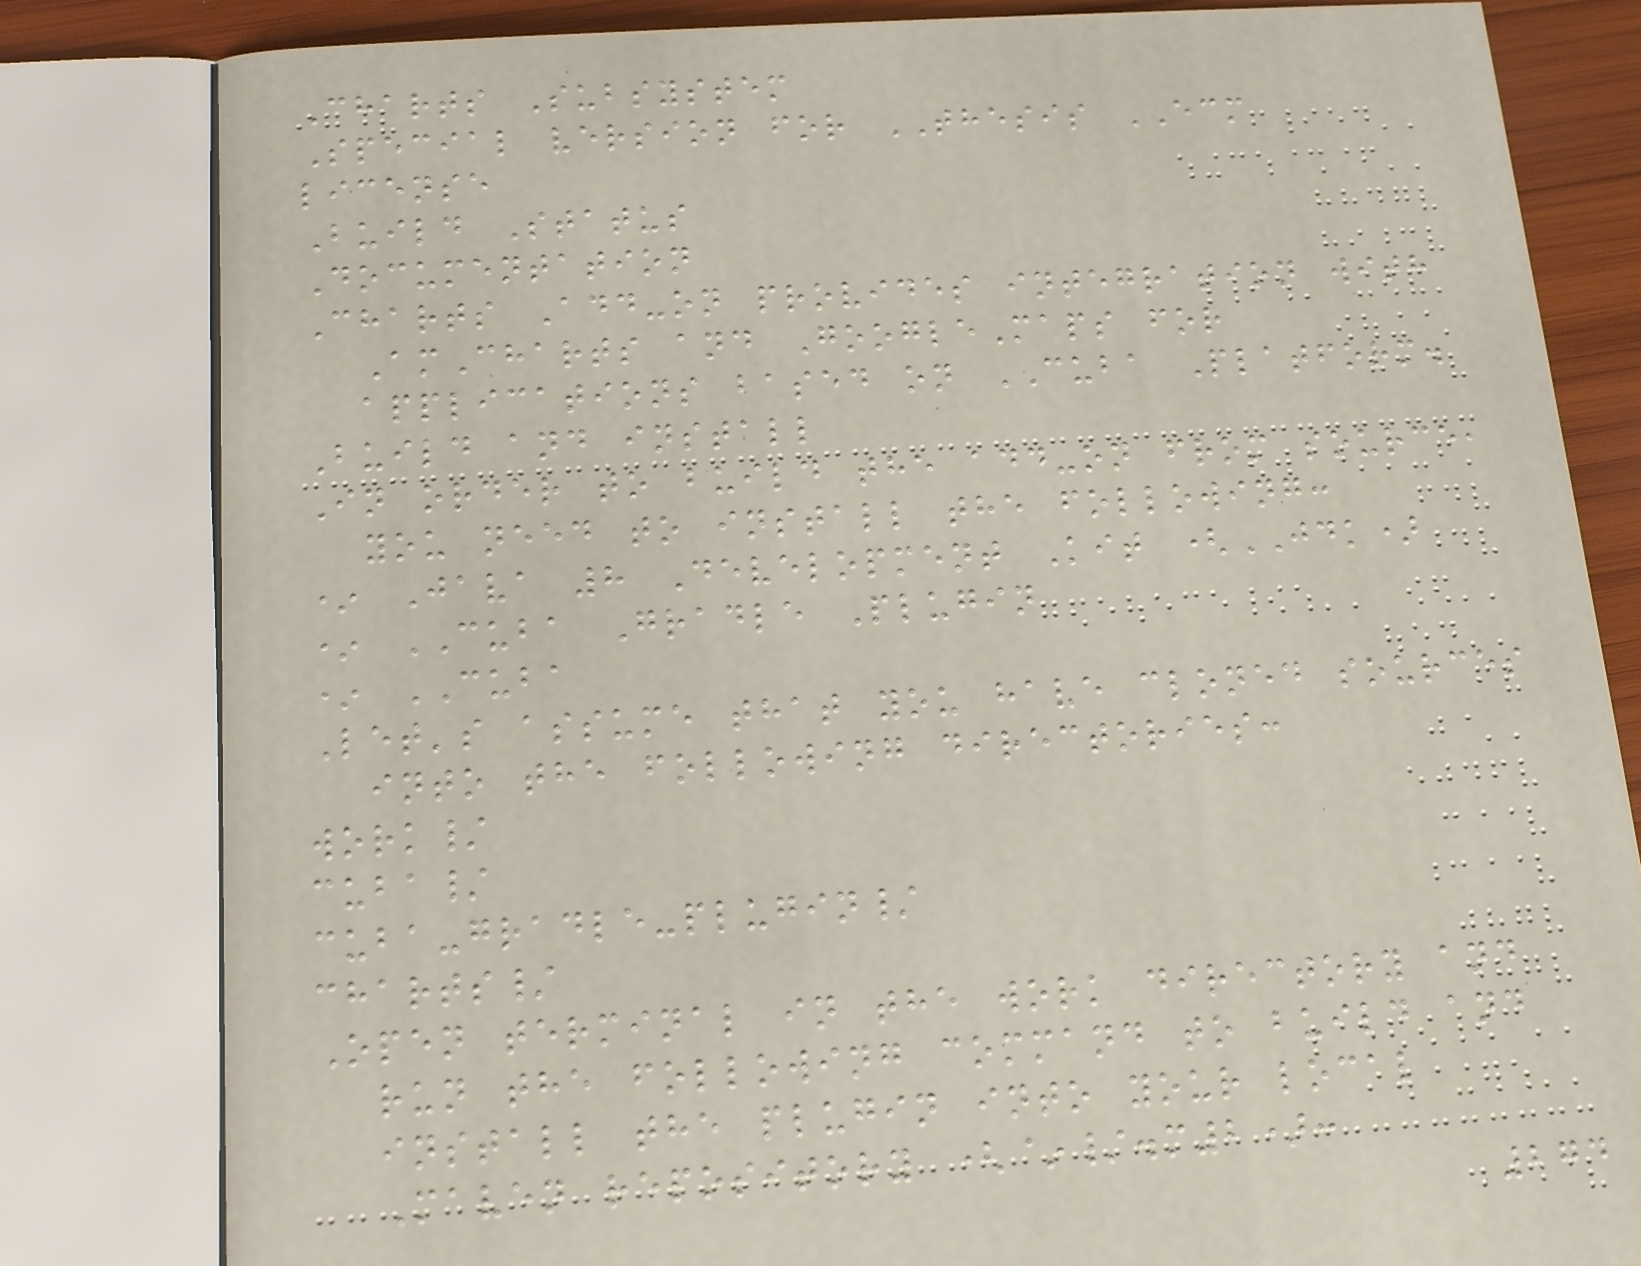Charts Subsystem
Special version for THESIS ECM
license
Build Status
Documentation
Charts Add-on provides integration with
AmCharts and GoogleMaps for
applications based on CUBA Platform.
Build and install
In order to build the add-on from source,
you need to install the following:
* Java 8 Development Kit (JDK)
* CUBA Gradle Plugin
* CUBA
Let's assume that you have cloned sources
into the following directories:
work/
cuba/
cuba-gradle-plugin/
charts/
Open terminal in the work directory and
run the following command to build and
install the plugin into your local
Maven repository (~/.m2):
274
